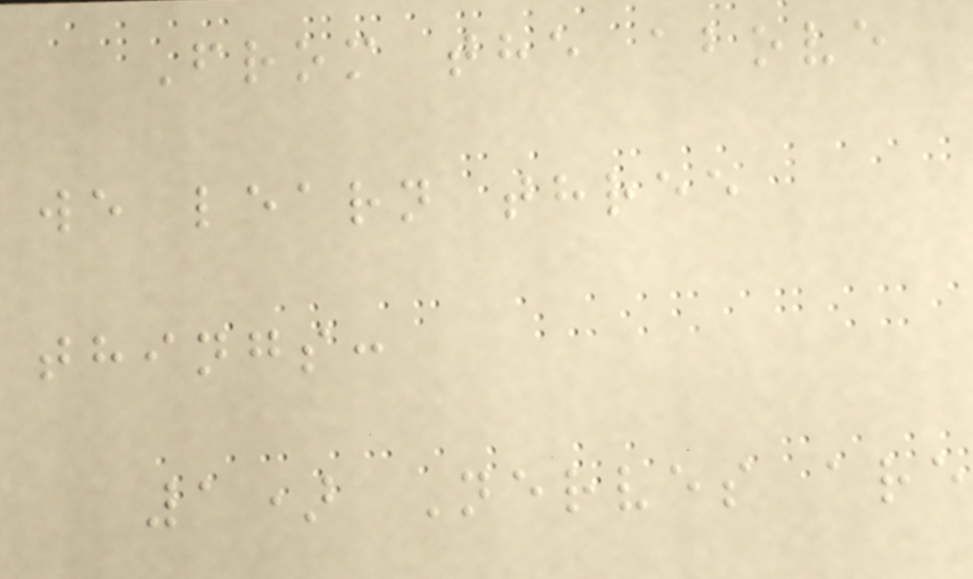From the above
we learn three
things:
1) Nerves are
